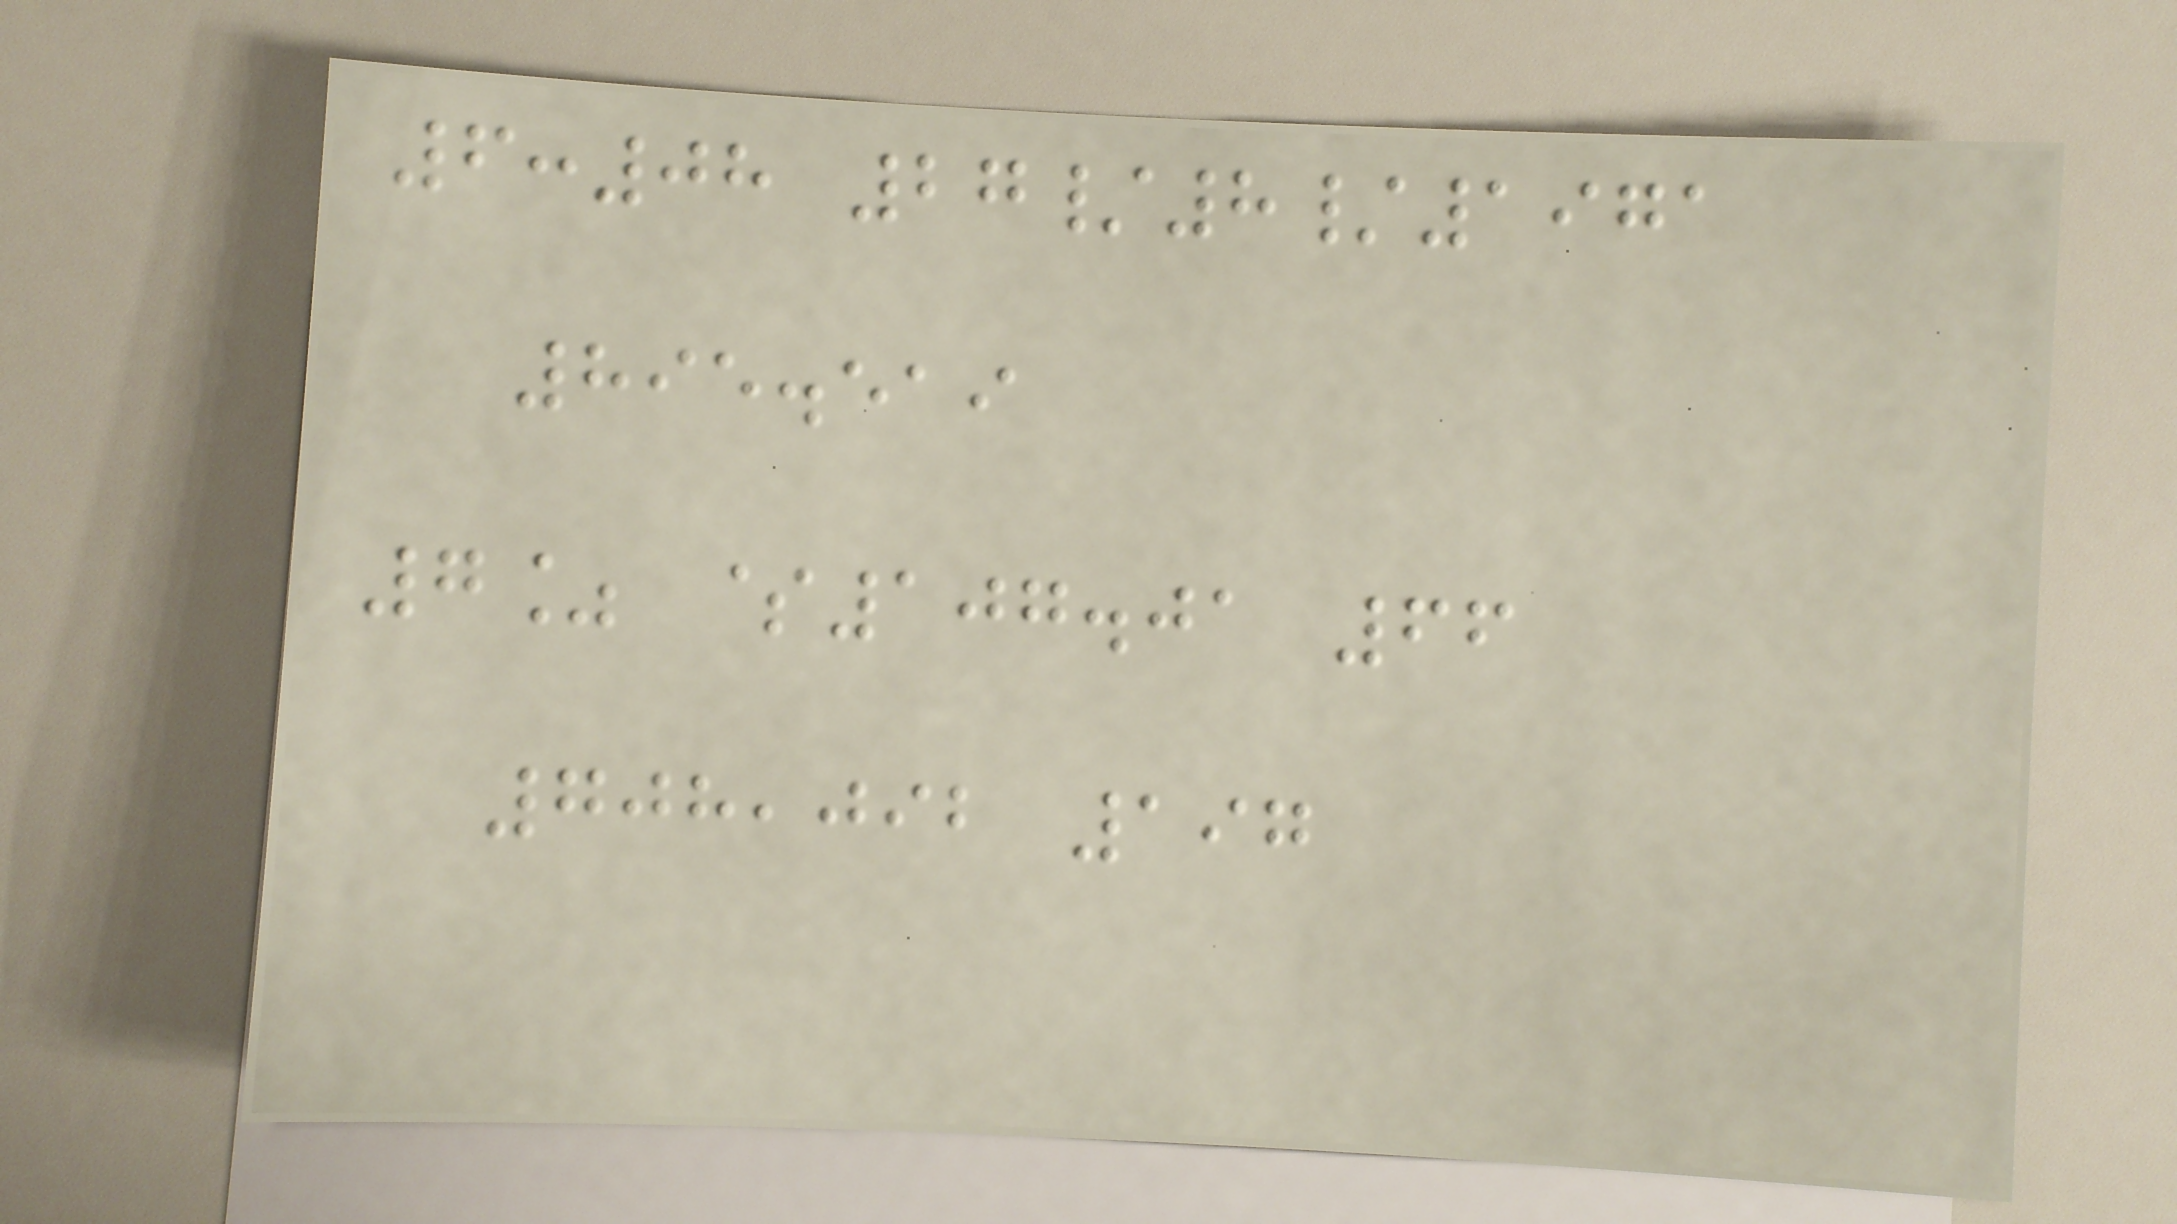6:08 27/8/1971
895.519
7% $107.01 66
708,092 197
